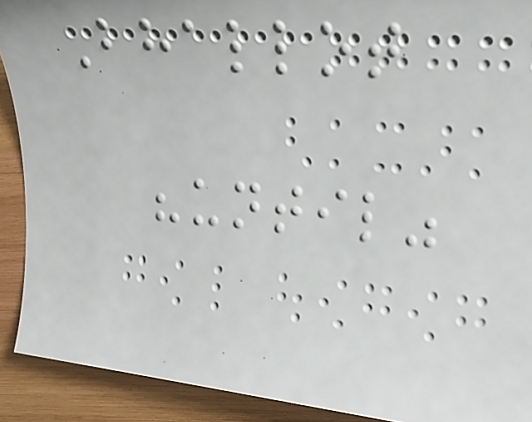Bhallot
"until"
